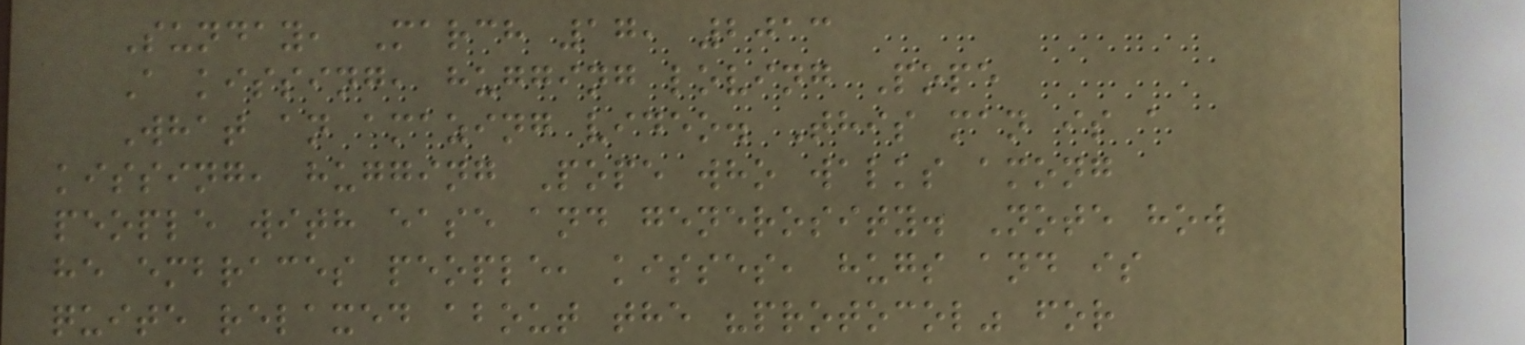Sunday, March 17, 2013
A kissing, hugging loving Pope
What an amazing video. This man is a
kissing, hugging Pope who walks among
people with ease and generosity. Note how
he embraces people, kisses, hugs and is
quite relaxed about the "protocol" for
